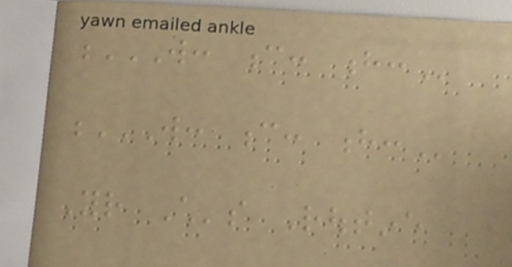W: C: H:
W: C: H:
Your Child's Routine
